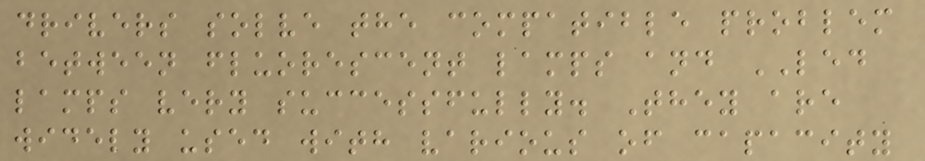drivers solve the compatible problem
between fluorescent lamps and LED
lamps very successfully. They are
widely used with various of capacity
